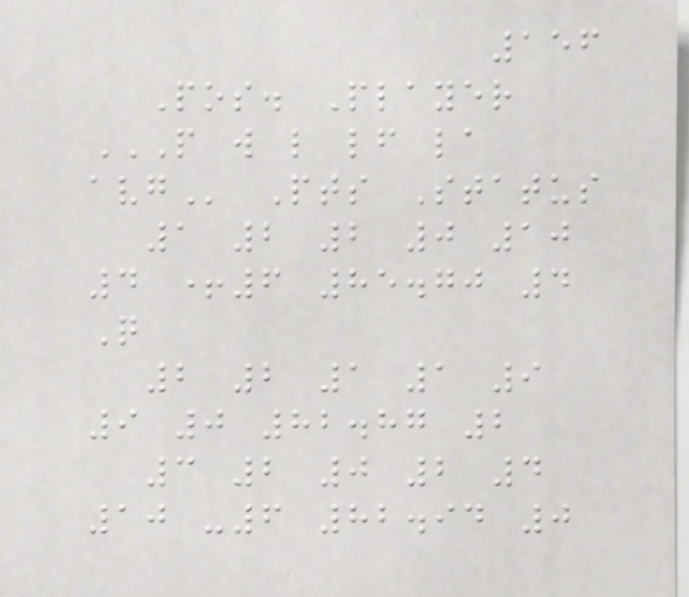156
Pos. Player
P W L LF LA
AVG Pts Status
1 2 2 0 10
4 +6 85.70 4
Q
2 2 1 1 9
9 0 82.87 2
3 2 0 2 4
10 -6 82.94 0
